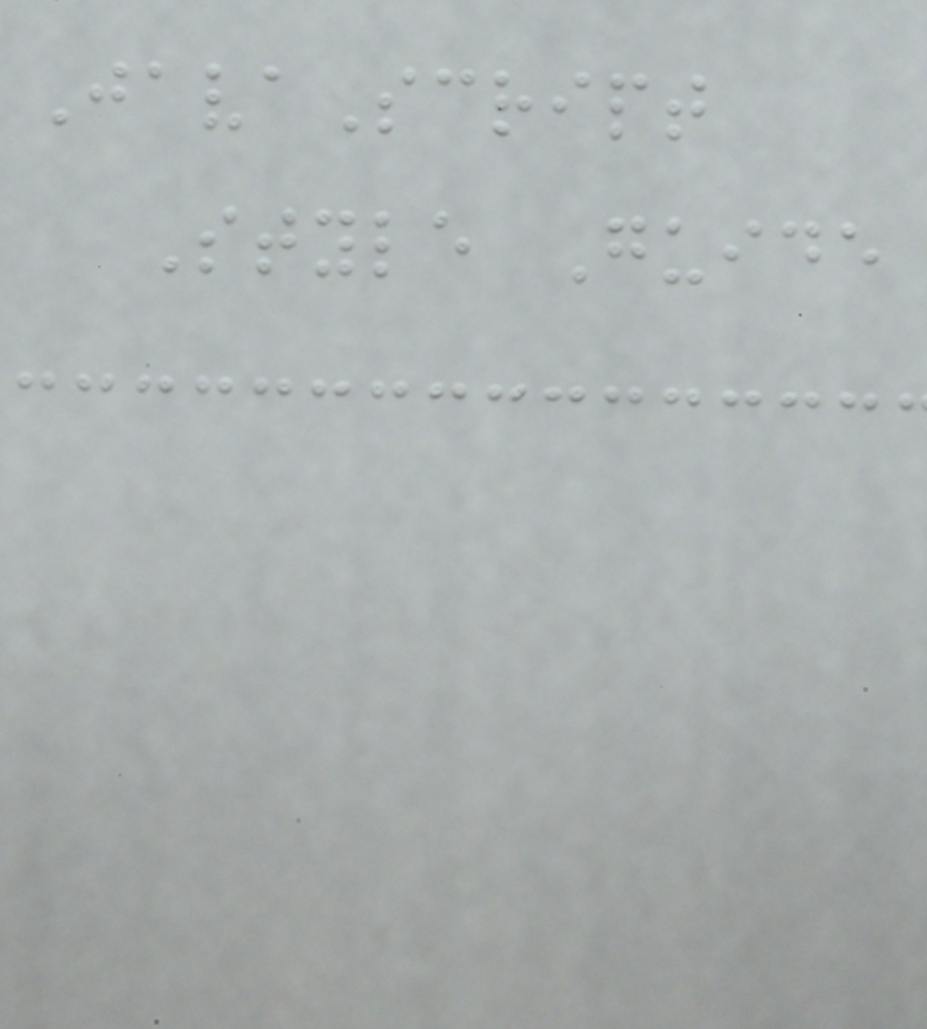JavaScript
Style Guide
